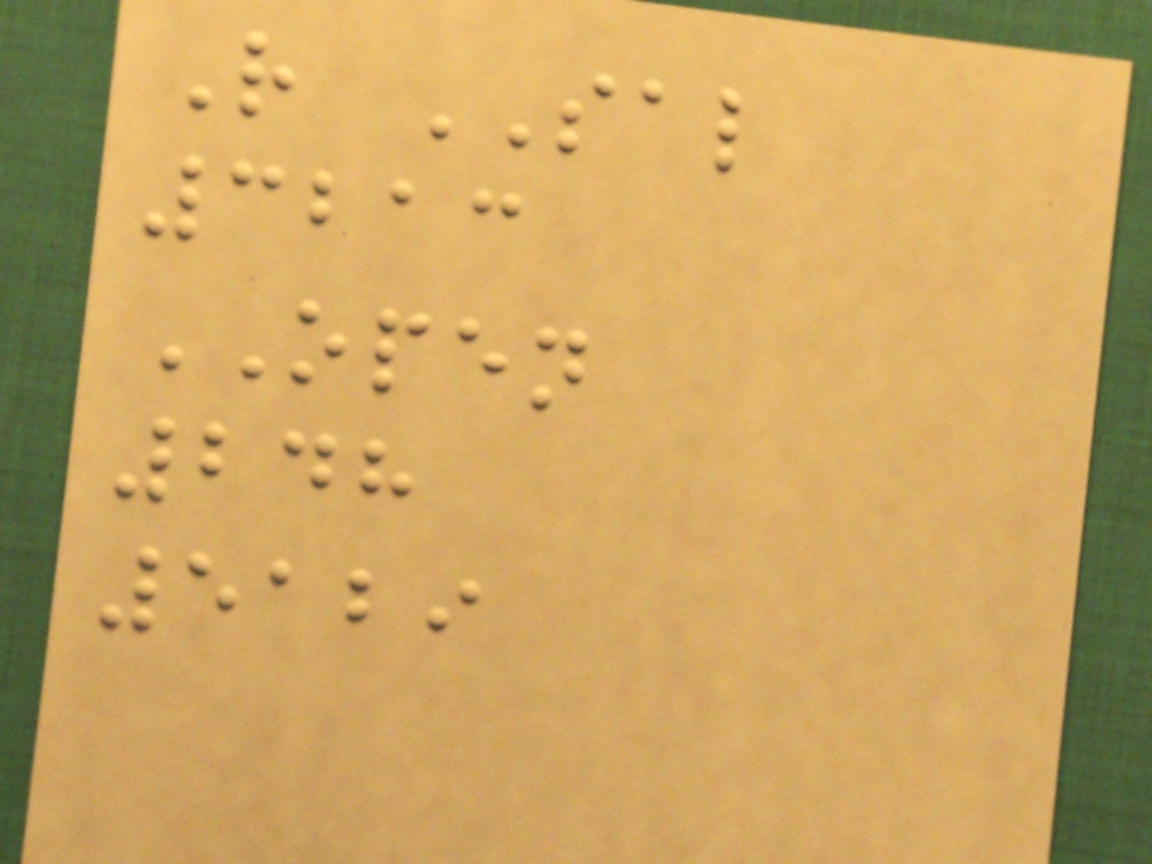R SAL
3213
OPEN
248
5129
